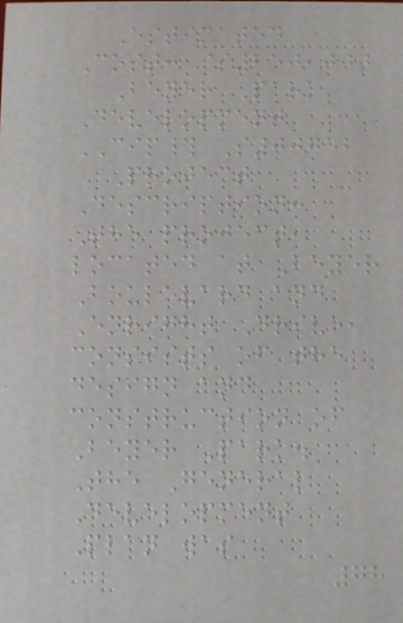Estimated
Cost: $250,000
Beyer Park
Development
CIP# S00752
Project
Description:
The project,
located at Beyer
Boulevard and
Enright Drive,
consists of the
design and
construction of
Beyer Park.
The General
Development
Plan was
78
